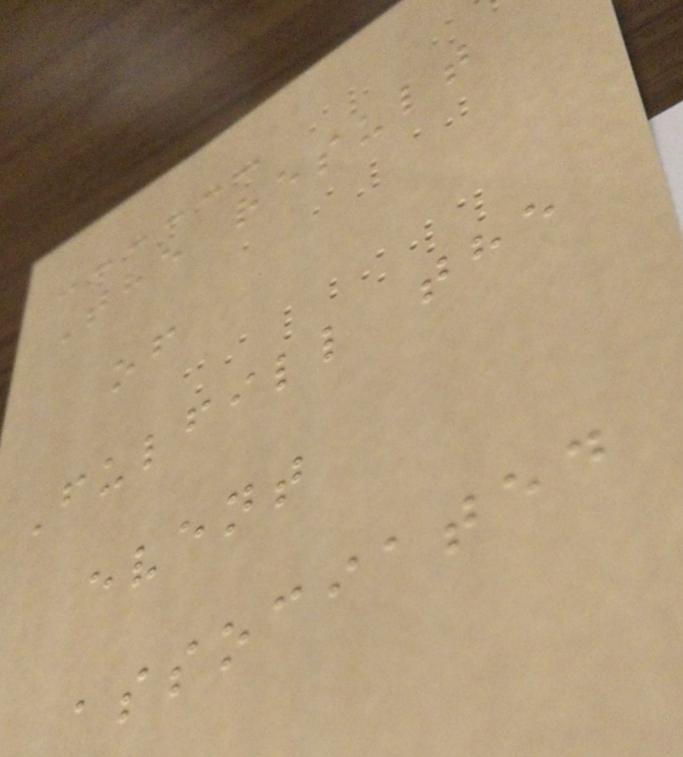The result
of
Fulfill the
event
associated
